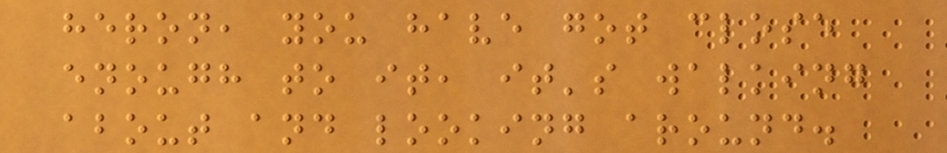heron, you have got close
enough to it, it's walking
about and looking around.
